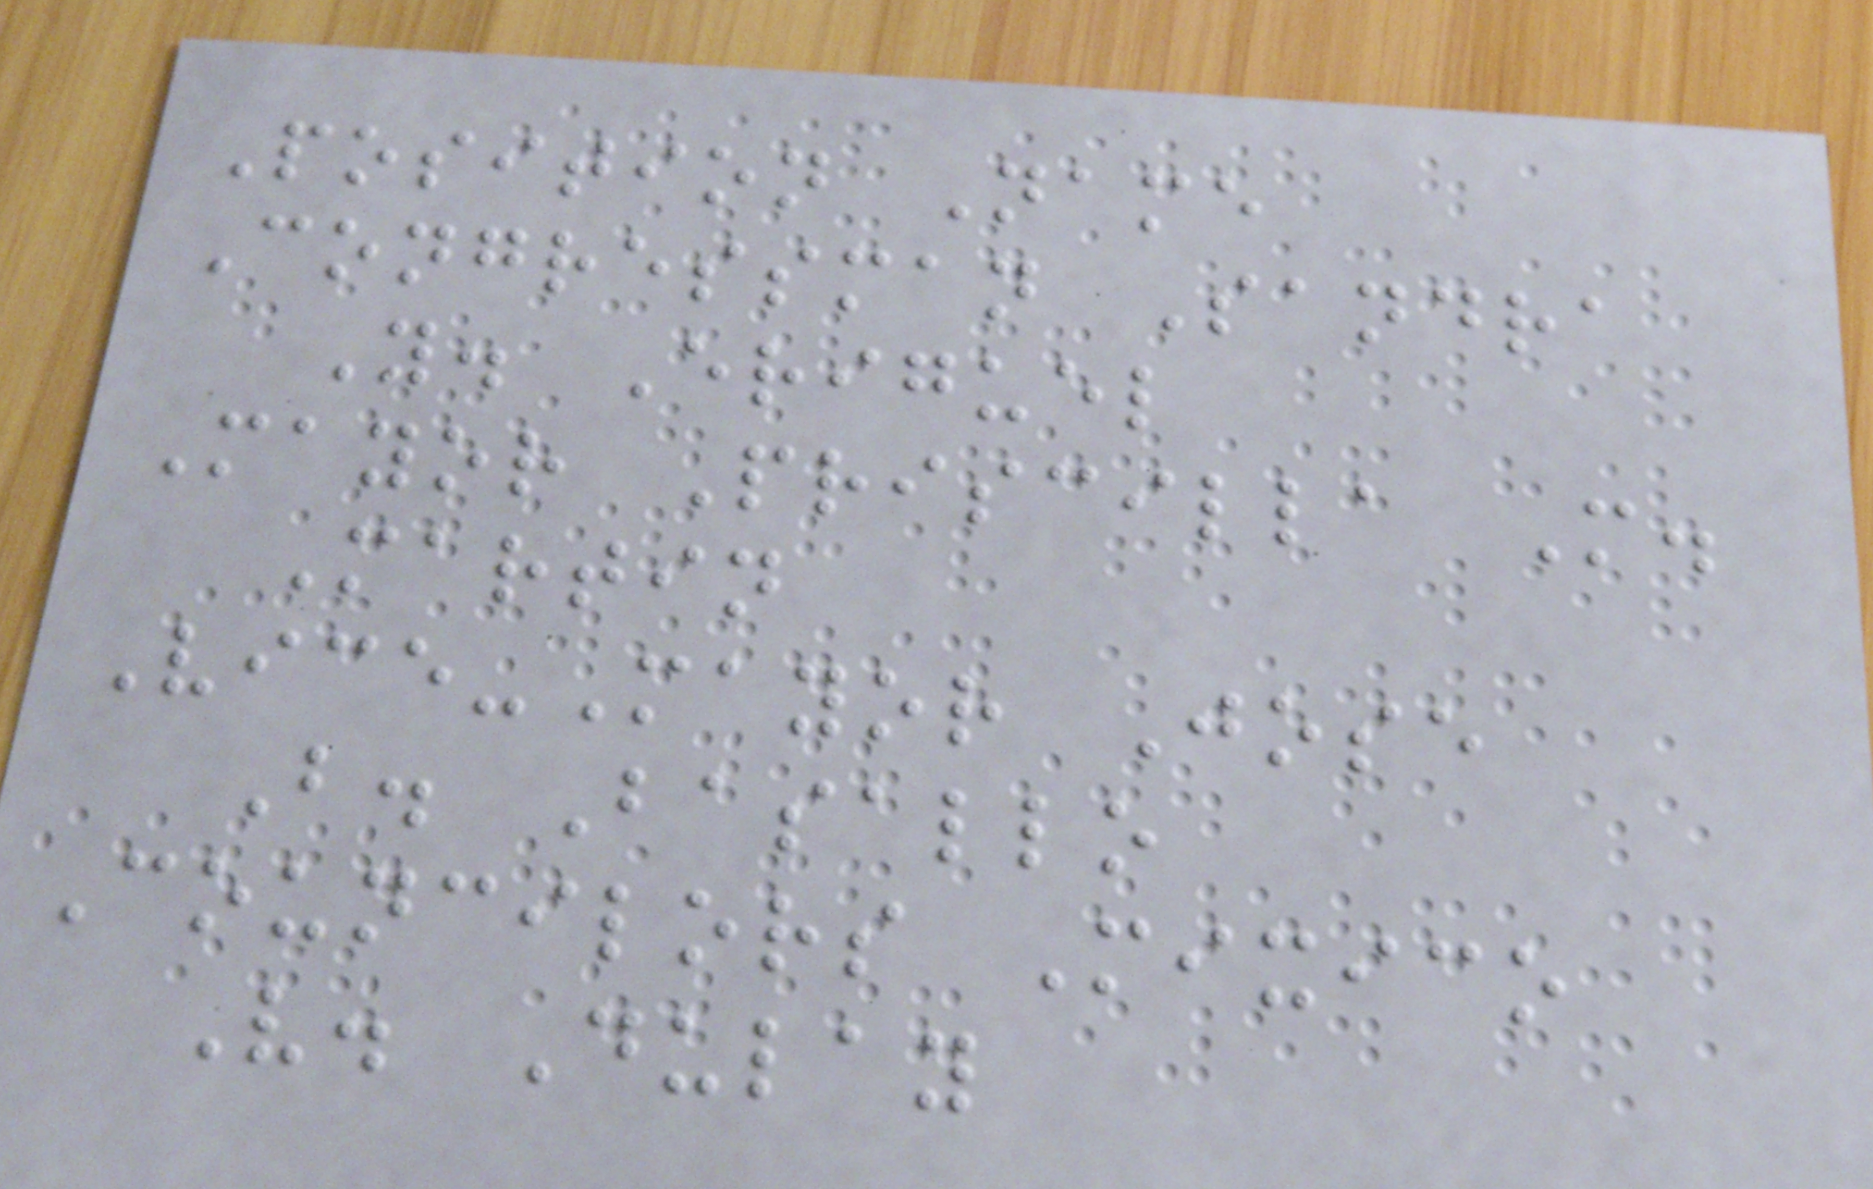Position Name
Congressman Sandra
Y. Eriguel
Mayor Priscilla M.
Martin
Vice-Mayor Jose
B. Basallo
Councilors Mixico
V. Dulay
